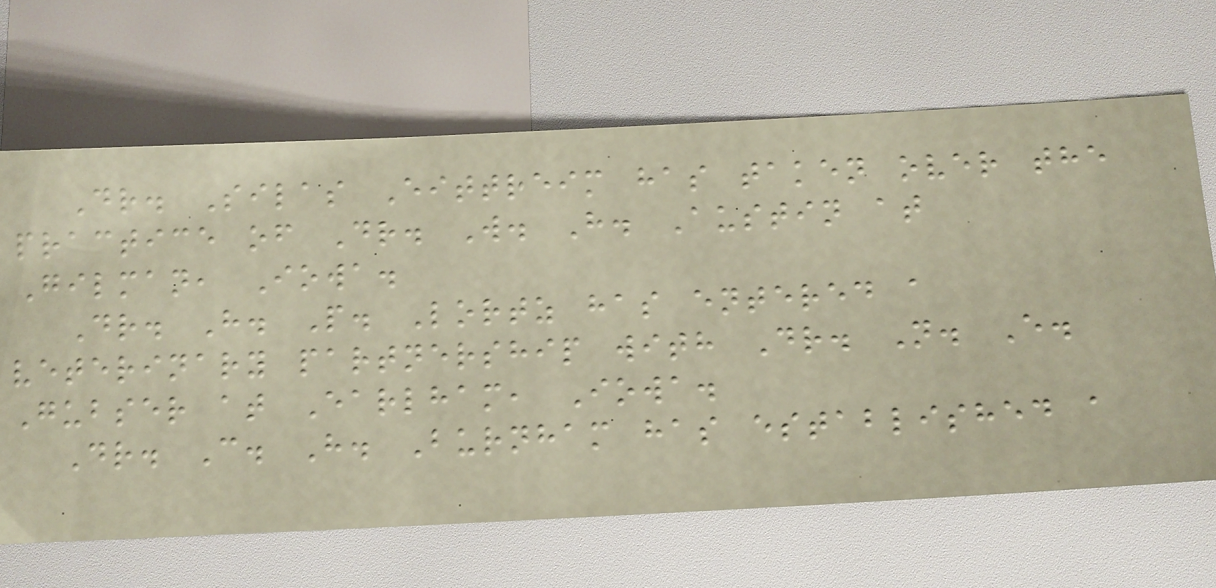Dr. Silas Eittreim has taken over the
practice of Dr. W. H. Austin at
Gilman, Iowa.
Dr. H. P. Lortz has entered a
veterinary partnership with Dr. N. E.
Gubser at Earlham, Iowa.
Dr. C. H. Burnham has established a
